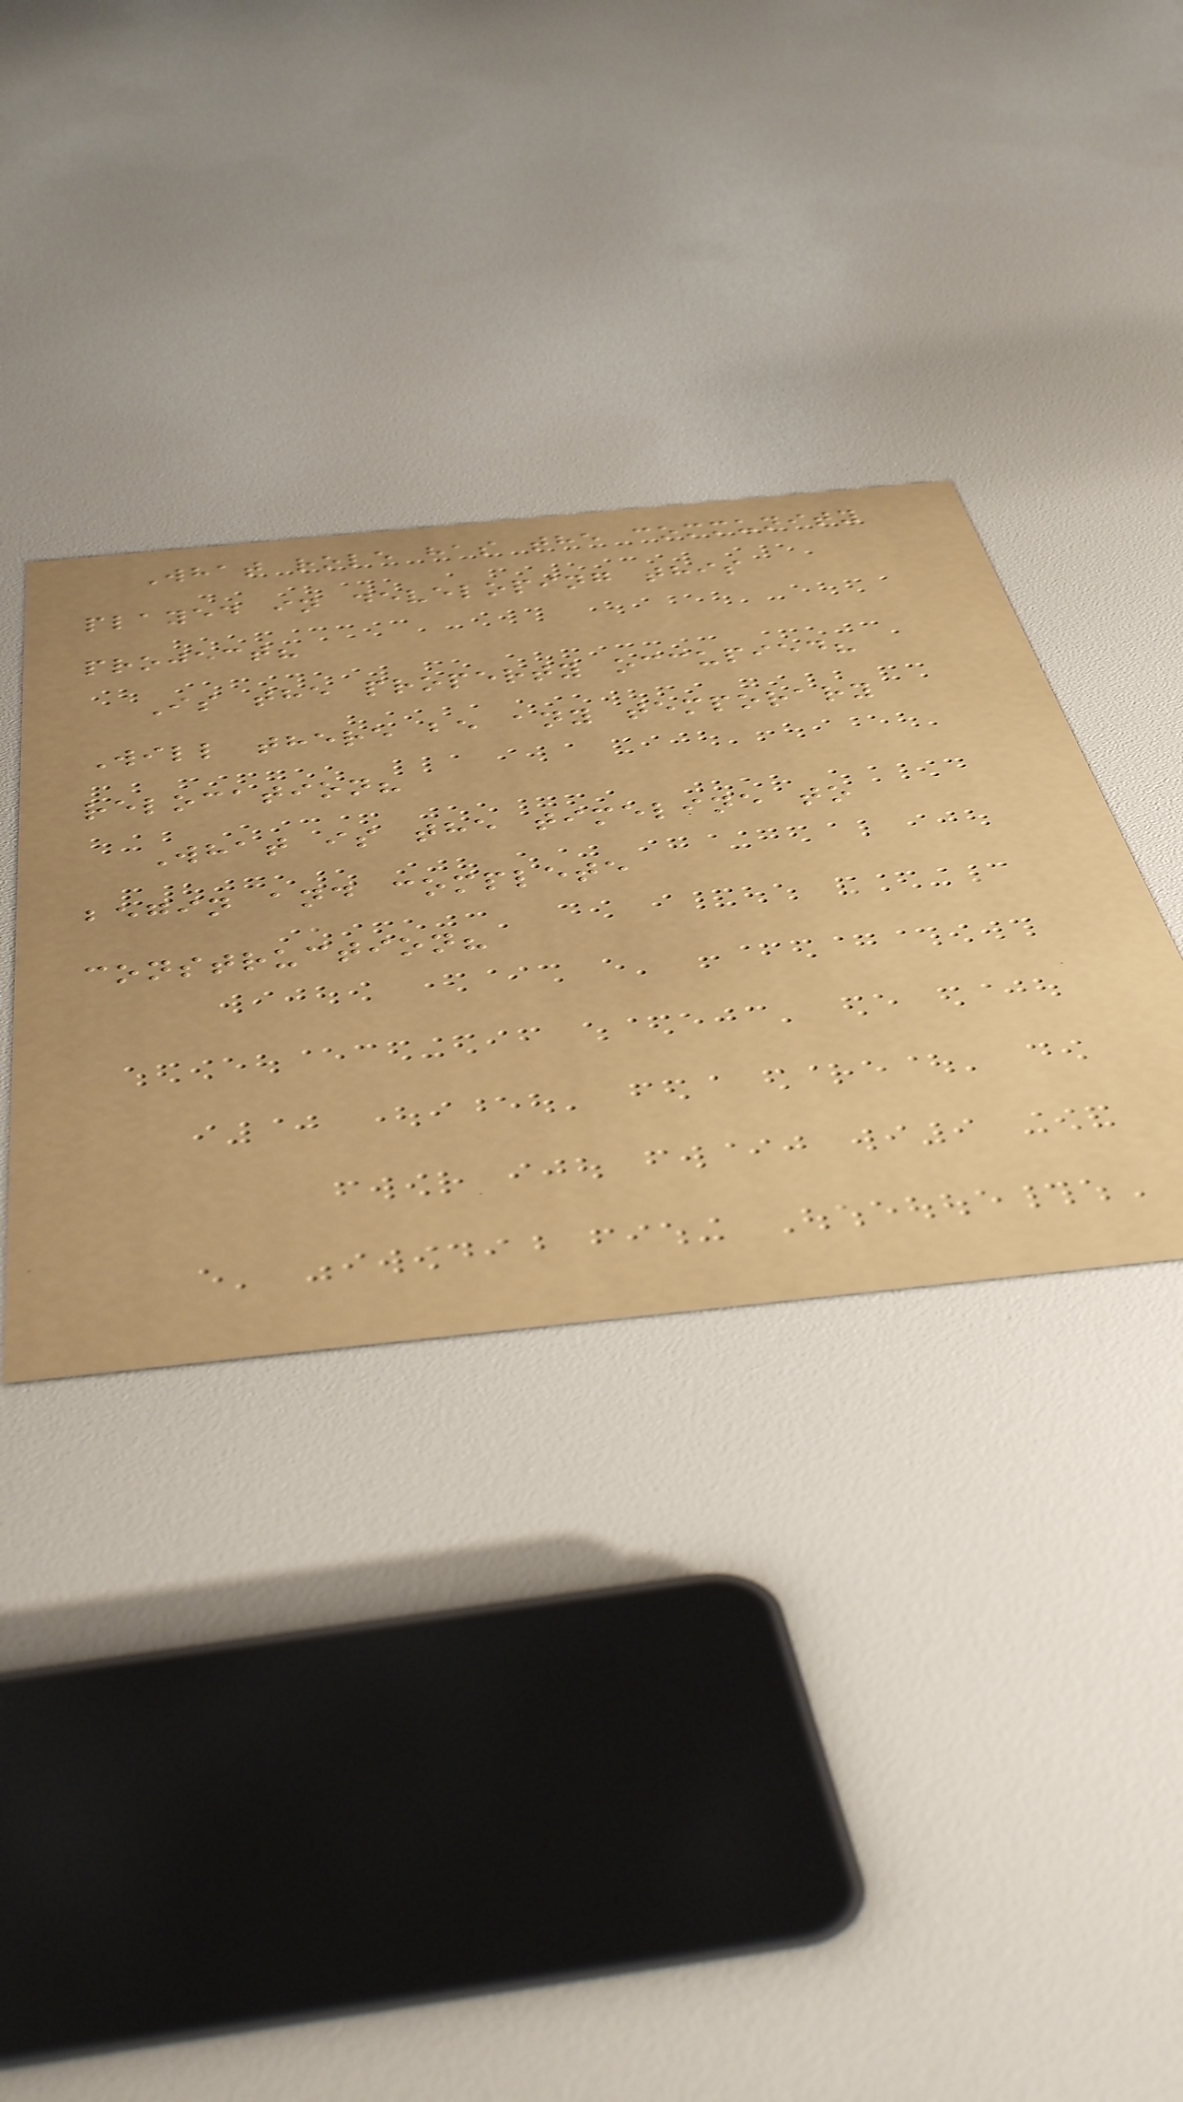What role has the community
played in developing this
project?
Is the property occupied?
Will there be any temporary
relocation?
What is the timeline to
begin and complete
construction?
